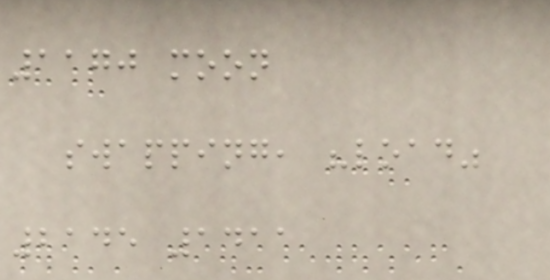1170 moon
swapping, "load"
2145 1411
